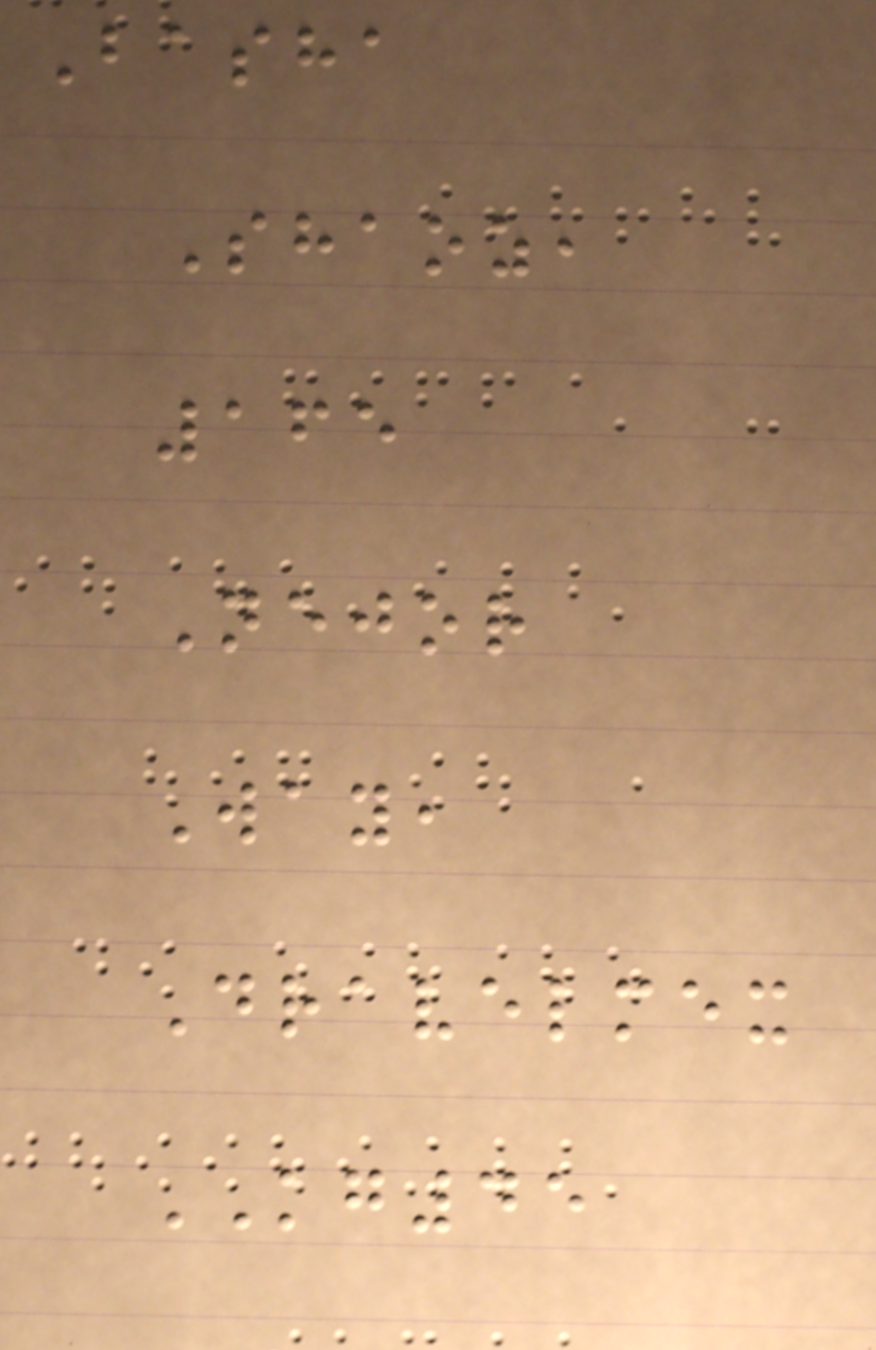Basha
Shaoz,
165
Nejor
Way,
Dravelmex
KG45
